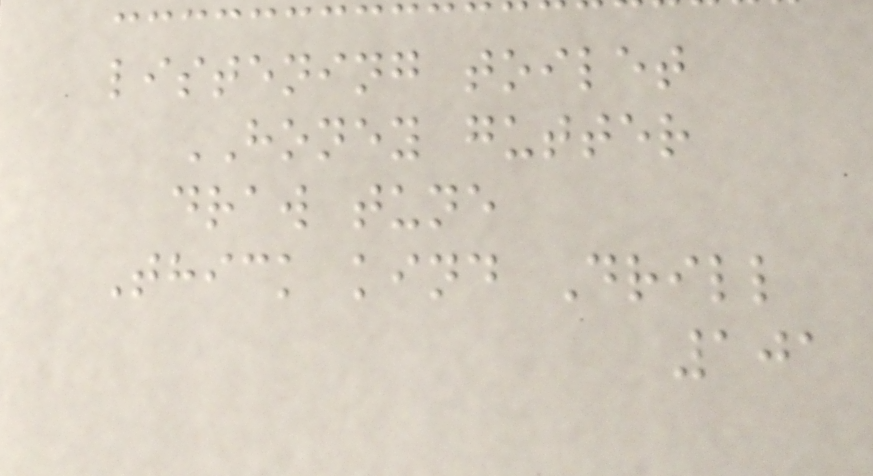listening toilet
HONEY gutter
draw tune
Thick kind Drill
101
